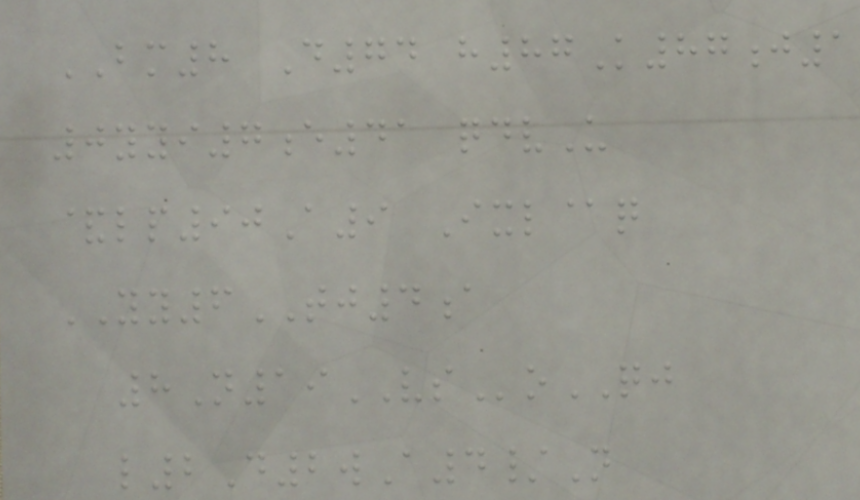BM8 D74 h87K87j1
0yyi7e41 qdvU
&lp90A9 Ixl@q
YY6TJ4a
8N19VSoQJ
l2D2wA4/N
